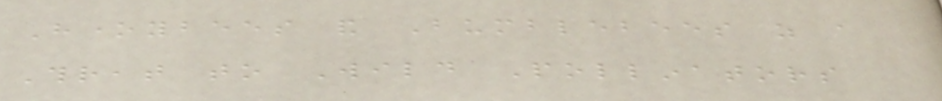Honeybees and Bumblebees as a
Threat to Wild Pollinators
